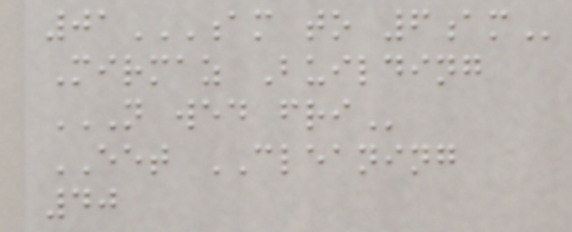01AM TO 6AM
Mirmaz Building
N WED FRI
EET CLEANING
40
